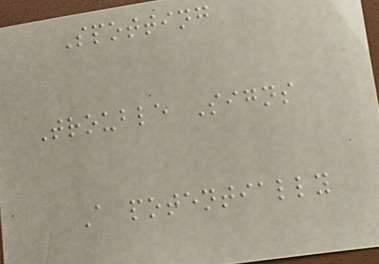Spotting
Trouble Signs
A potentially
